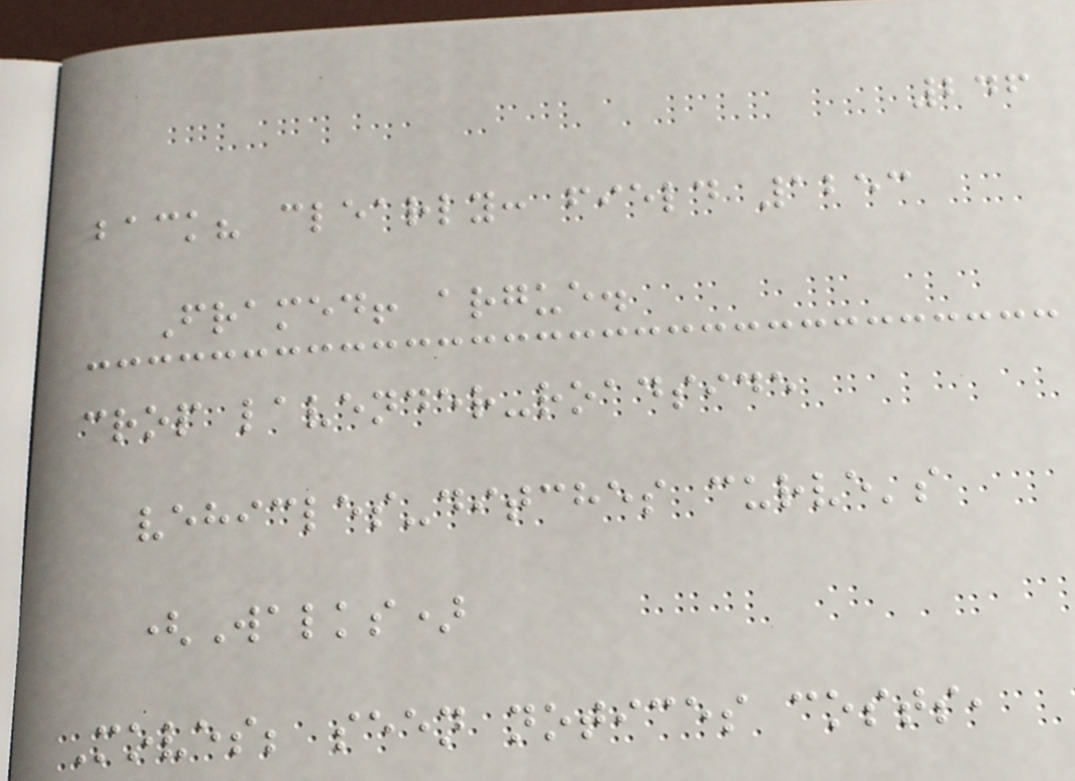246
back? clearly: field 1253
Framed! argue.
crop lavender-roadside
vehicles-ditches curve's
(Walks)
Moves; seen notices costs,
